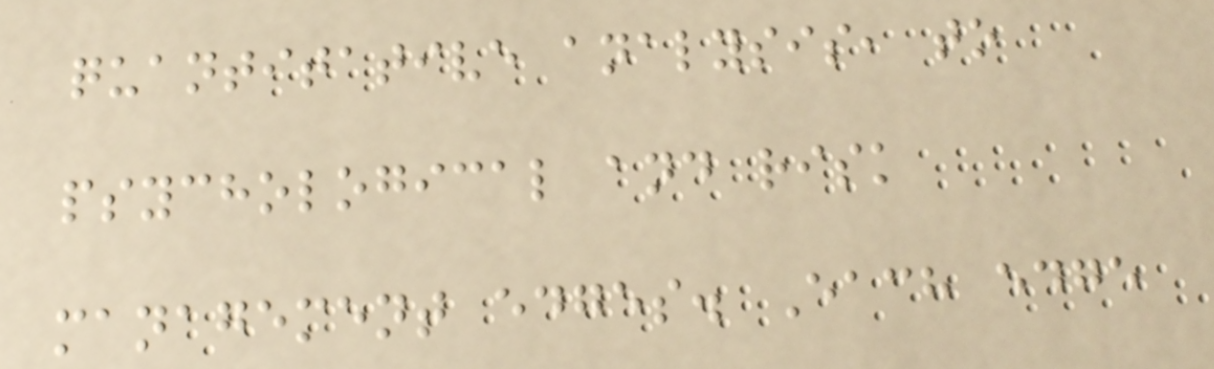quantitative analysis, to
psychological and risk
management edges. Each edge
